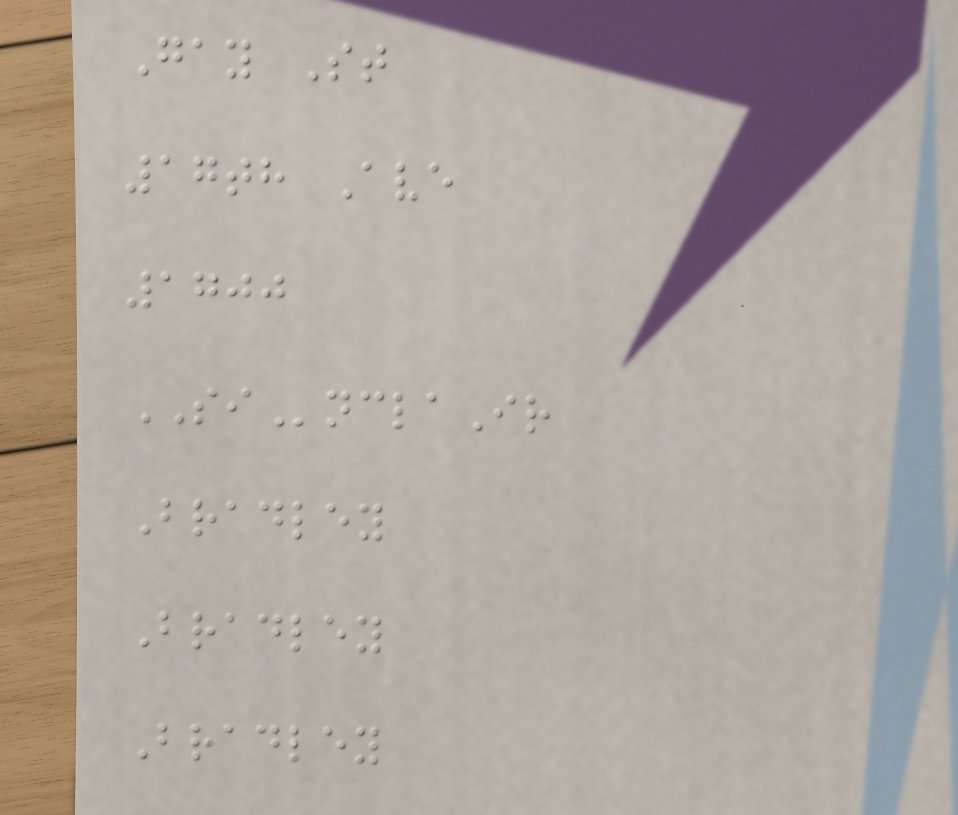Gay St
17th Ave
1700
SInclaIr
Bradley
Bradley
Bradley
